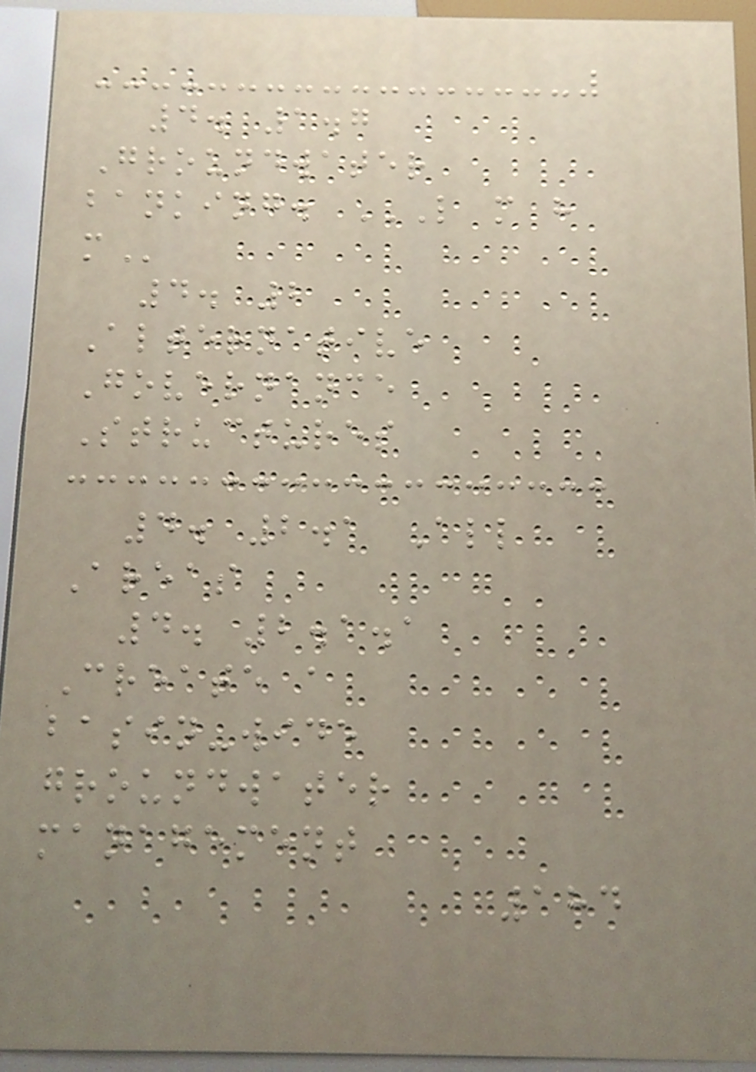4. 1.7
Groundwater
banking. L M H
M
4. 2
Alternative
Governance
Structures
4. 2.1 All
Areas
4. 2.1.1
Create a
basin-wide
groundwater
management
184
